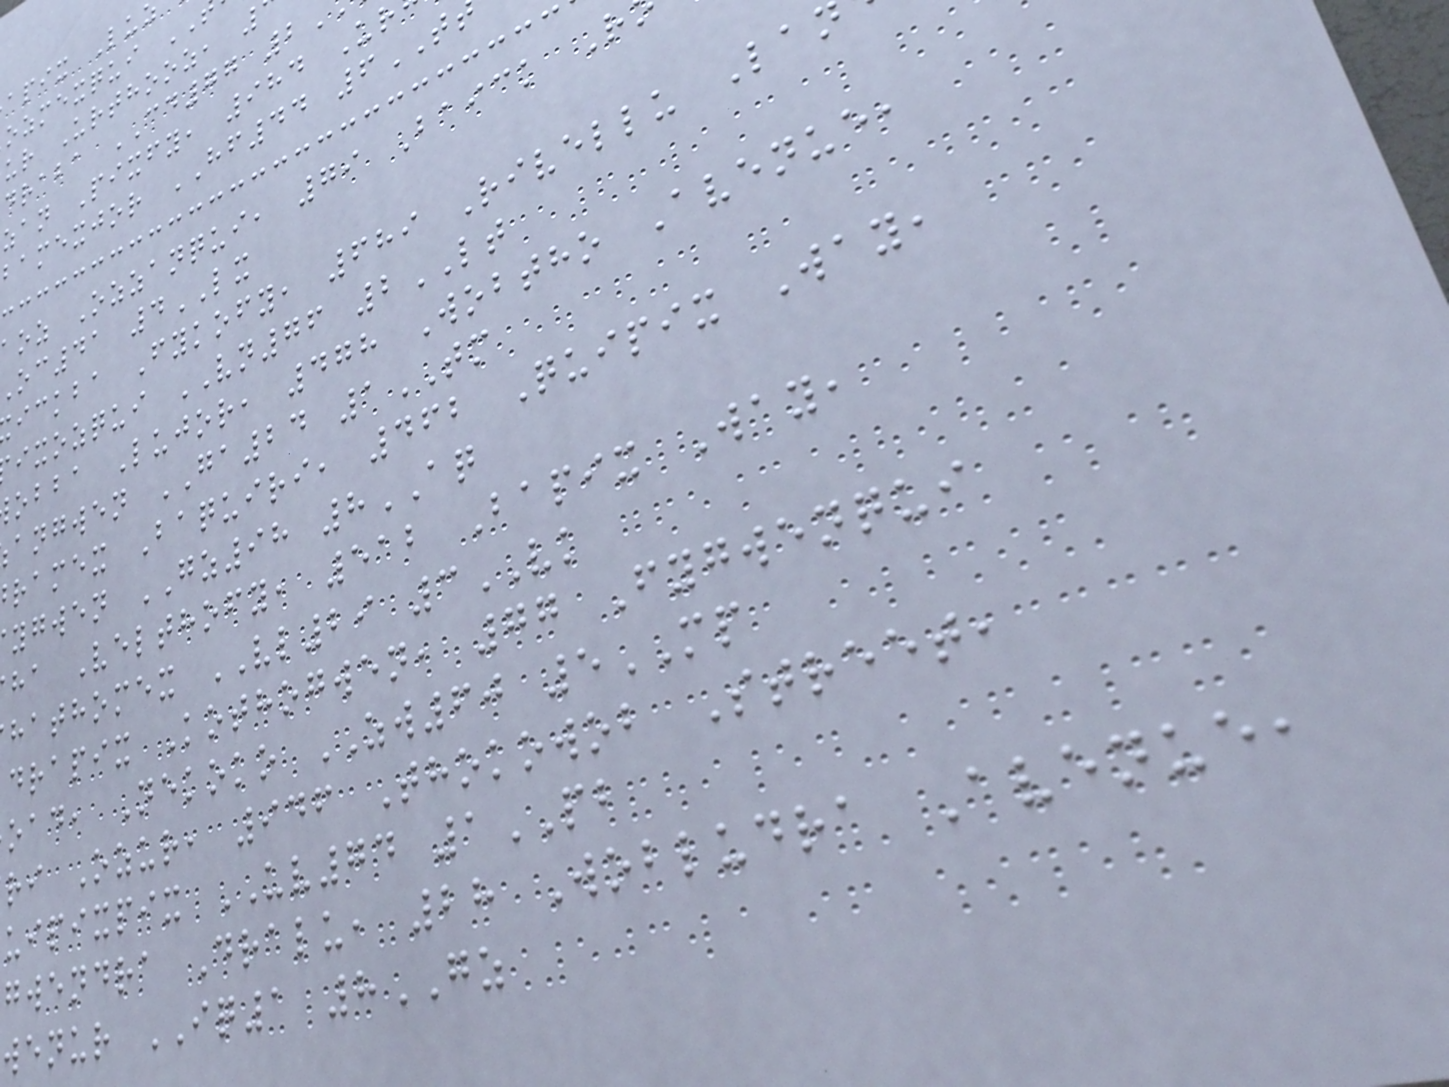ozmexqui
ur Urthooz,
draba CD77 2
zan Pixfy, 984 Ur
bamexjor HF44 6
oz Ozzanqui, 79 Baick R
oc41 4LX
ickba Fykofy, 689 Rivellu La
ixozqui VN76 2LT
obba Lujor, 478 Wobtho Avenue,
angwen GA24 1TM
ramex Baquiri, 462 Quipix Way,
ygwen GZ98 8AQ
ha Velthofy, 512 Bapix Way,
hathomex VL29 3VK
drapix Kothogwen, 77 Fygwenqui
oad, Nekoko ZW60 5MP
ri Ozur, 946 Thokowob Street,
uipixpix UV74 1PB
gwendra Dralu, 28 Wobludra Avenue,
wenur IQ1 8GZ
